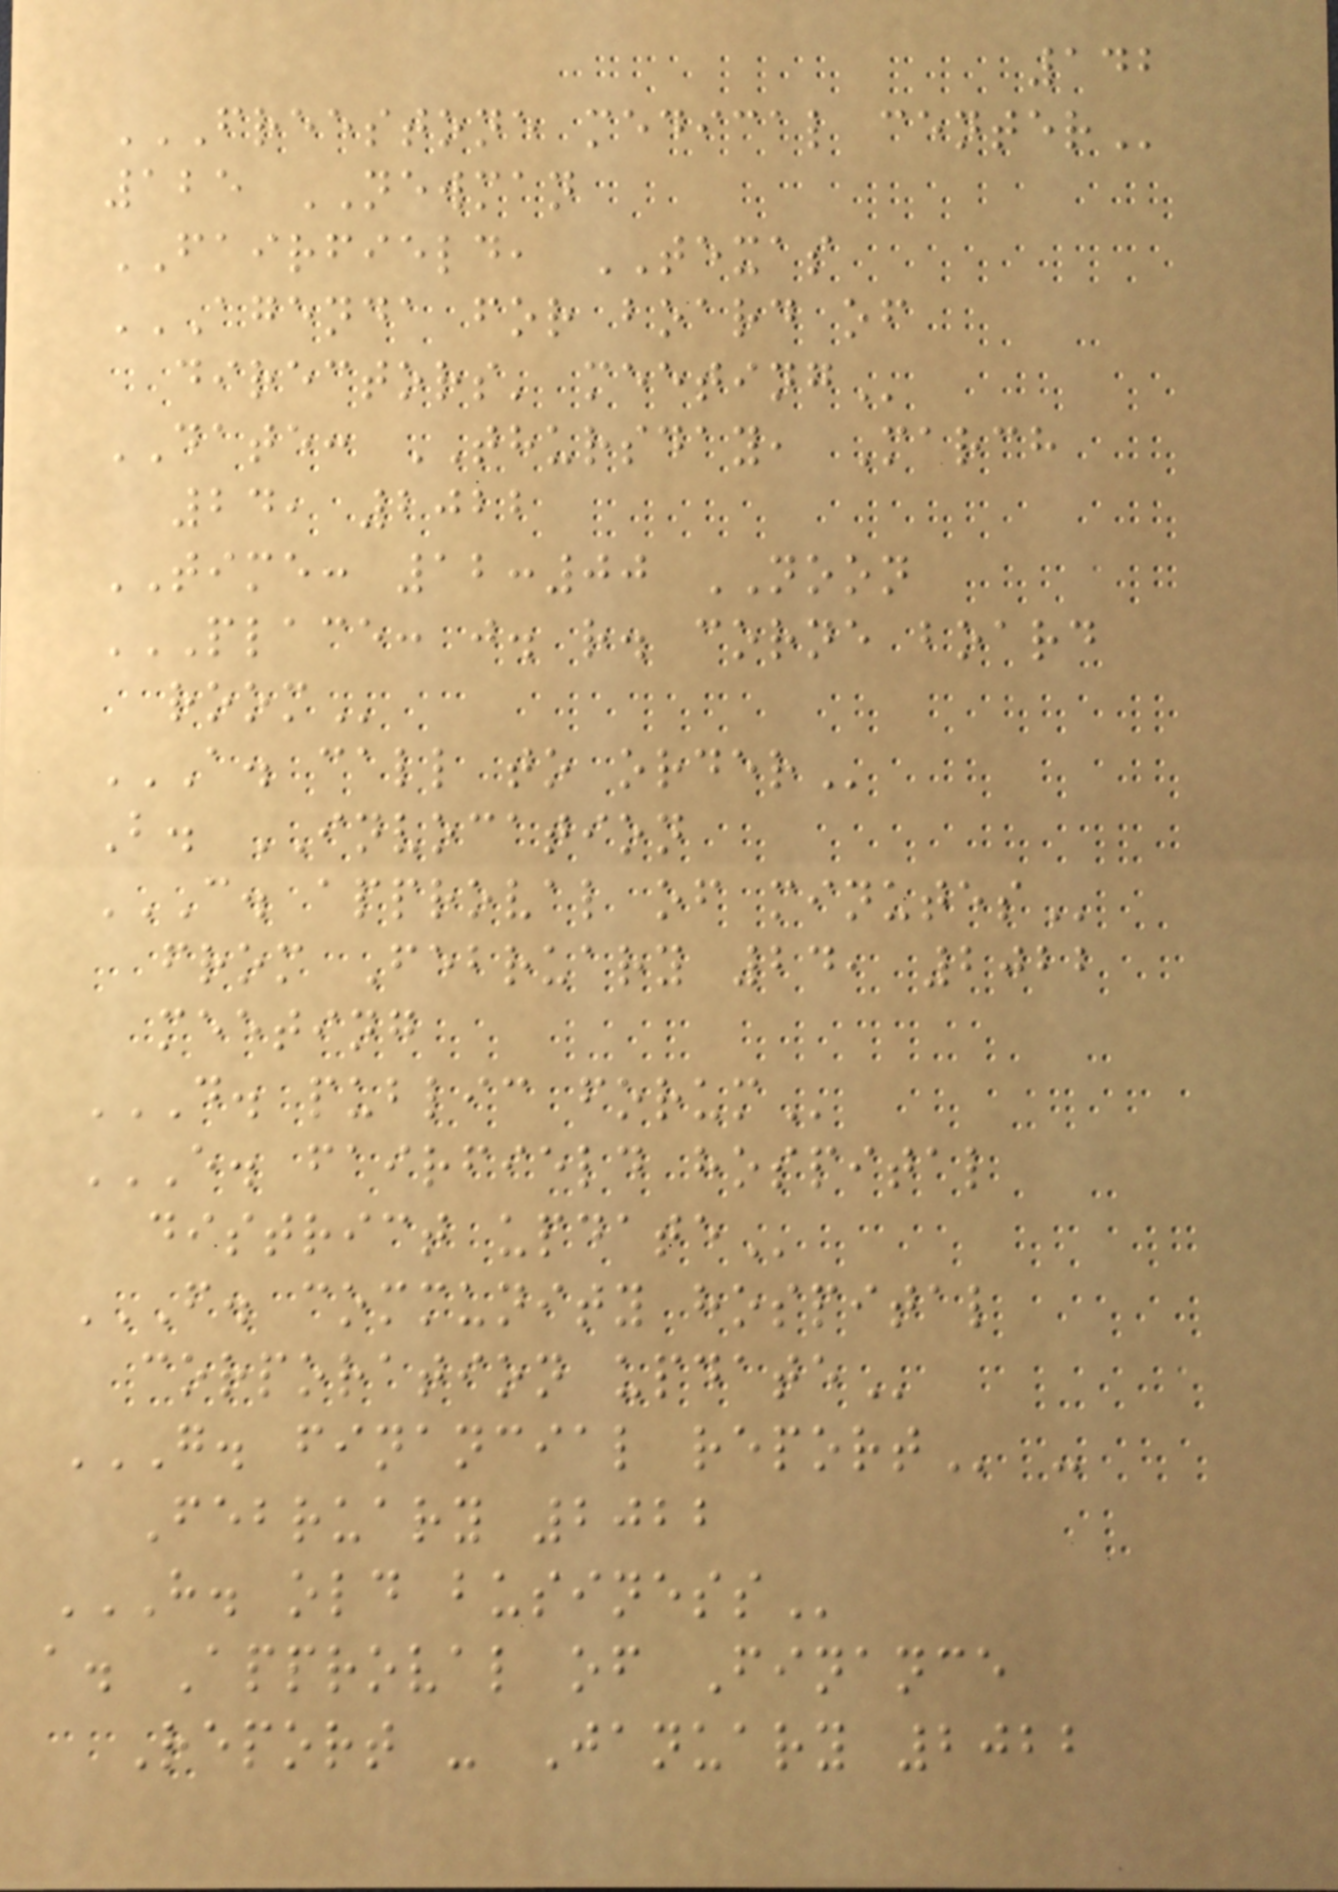142
FREESTONE MEDICAL CENTER
125 NEWMAN
FAIRFIELD, TEXAS
AGENDA FOR BOARD OF
DIRECTORS' MEETING
DATE: THURSDAY, March
24, 2022
TIME: 12:00 NOON
PLACE: J. R. CORNE BOARD
ROOM
A. CALL TO ORDER
B. INVOCATION
C. APPROVAL OF MINUTES
from February 24, 2022
meeting
D. PUBLIC FORUM
E. FAIRFIELD HOSPITAL
DISTRICT UPDATE
F. COMMUNITY HOSPITAL
CORPORATION UPDATE
G. FINANCIAL REPORT -
February 2022
H. OLD BUSINESS
a. Approval of Finance
Report - January 2022
